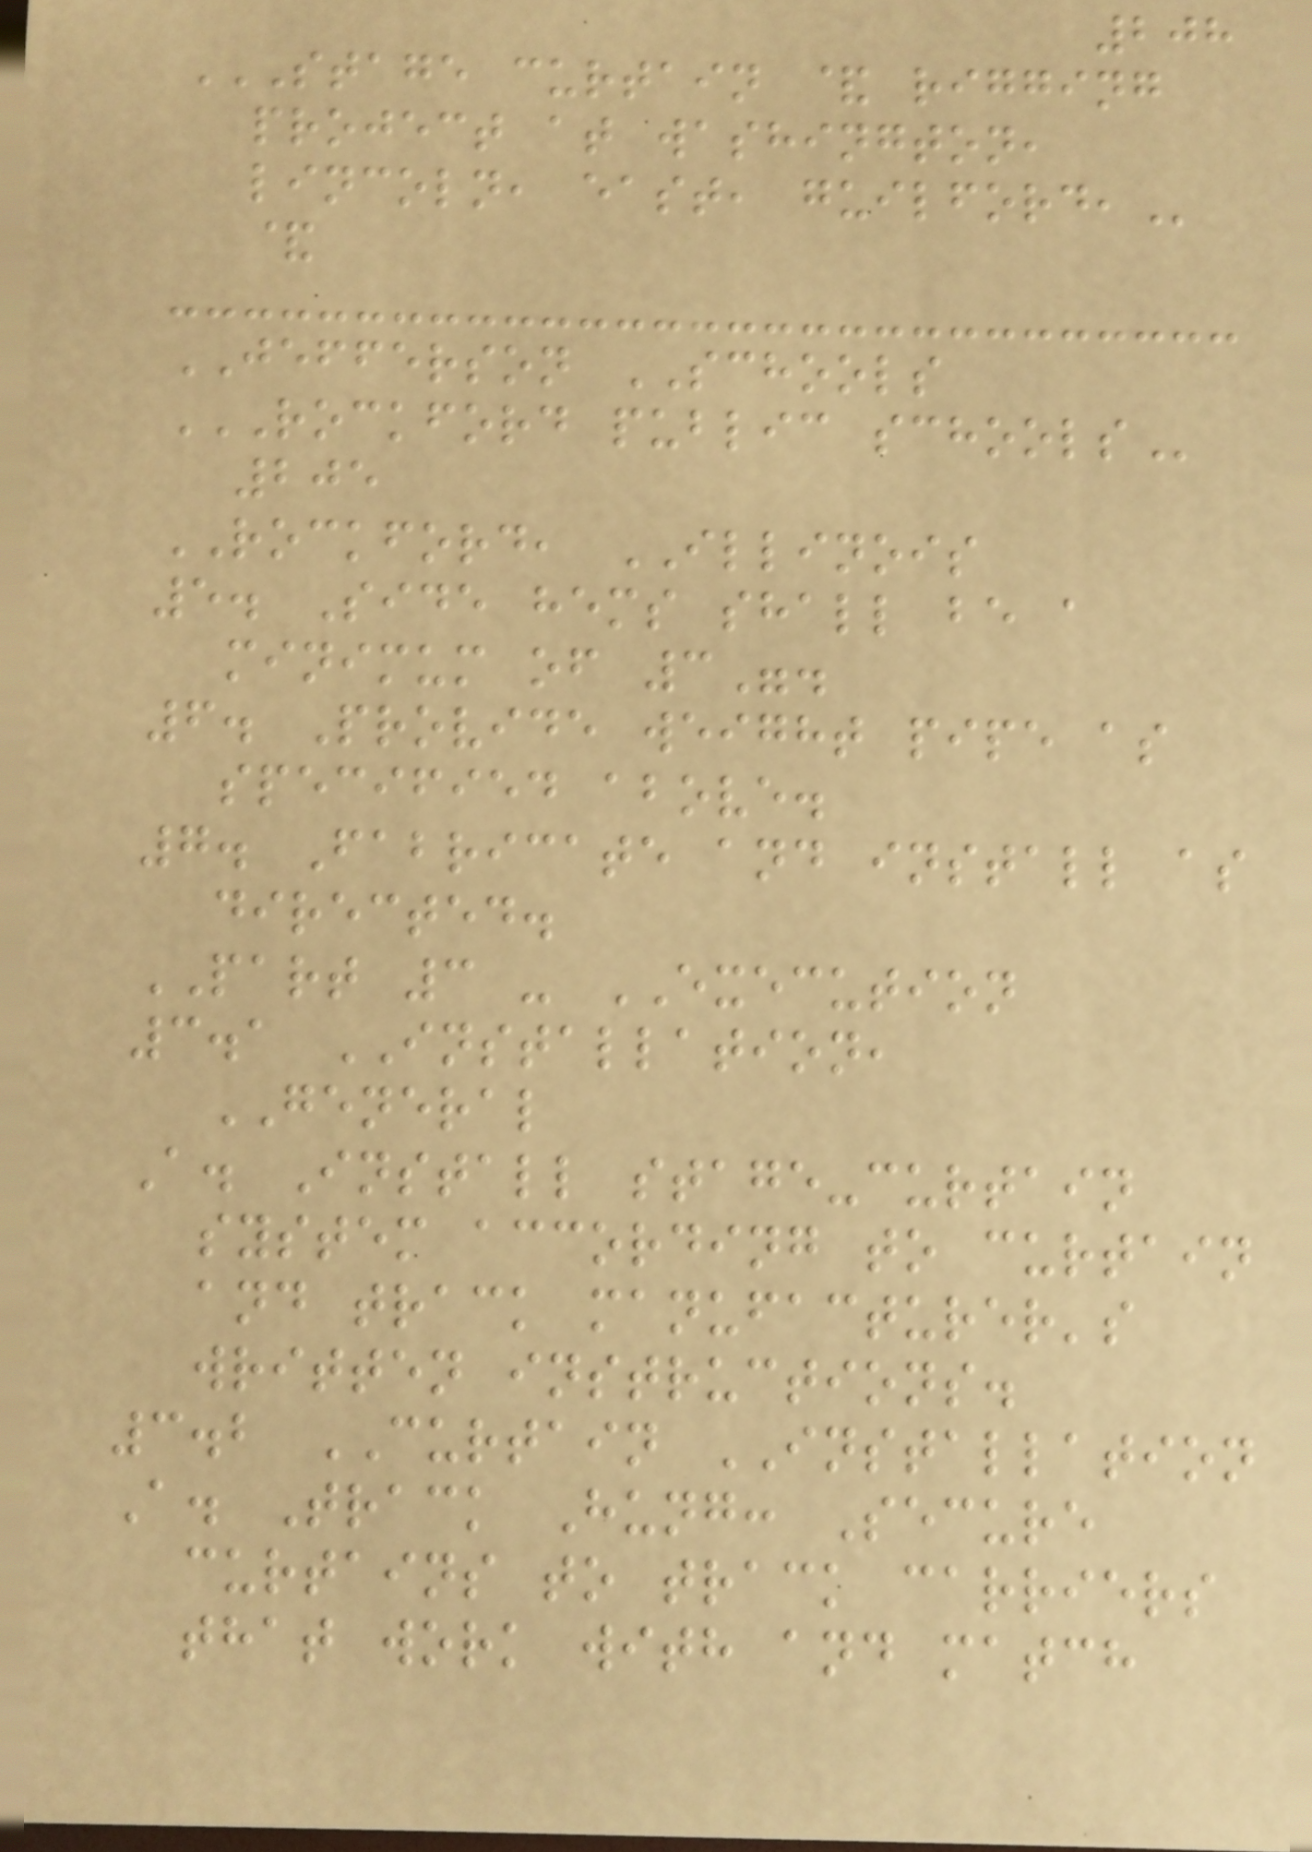208
STAGE CURTAIN & RIGGING
PROJECT AT WASHINGTON,
LINCOLN, EAST, GUILFORD,
&
JEFFERSON SCHOOLS
ROCKFORD PUBLIC SCHOOLS
205
ROCKFORD, ILLINOIS
5. Side hems shall be a
minimum of 3".
6. Provide weight pipe as
specified above.
7. Fabricate and install as
directed.
PART 3 - EXECUTION
3.1 INSTALLATION,
GENERAL
A. Install stage-curtain
system according to curtain
and track manufacturer's
written instructions.
3.2 CURTAIN INSTALLATION
A. Track Hung: Secure
curtains to track carriers
that work with and match
